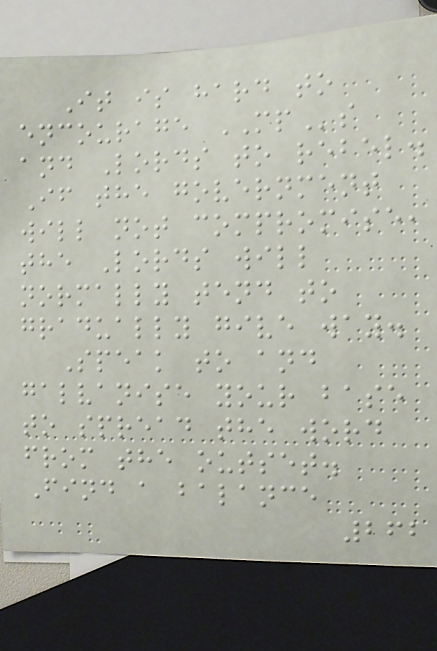It is hard to
encourage MPs
and Lords to rebel.
If the government
will not compromise,
the Lords will
normally tend to
gradually give way.
Speak to and
galvanise your base
to spread the word
from the outset.
Find a balance
262
